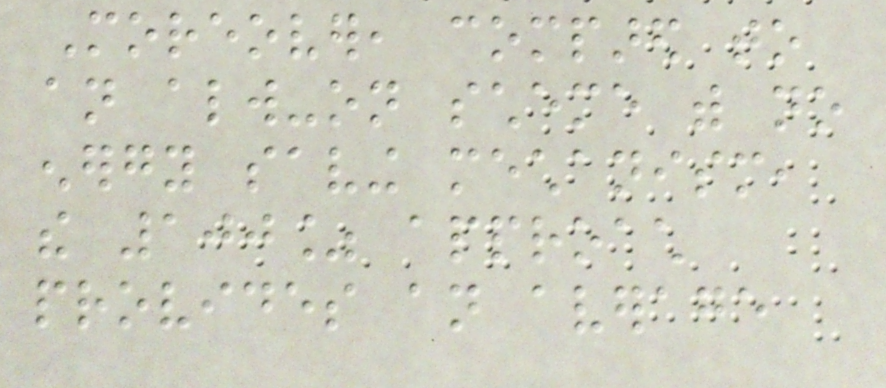Moreover, compared to
an always-on scheme with no
energy saving mechanism,
the 100% approach
provides an average
